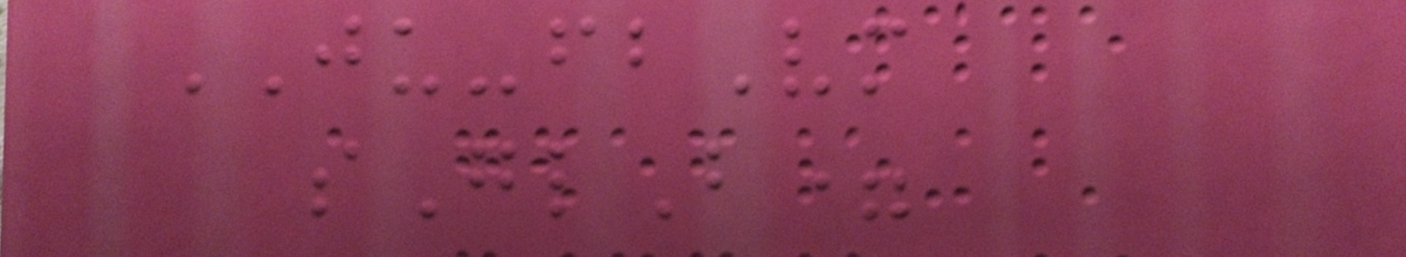JU-fbVm
sGlB=
